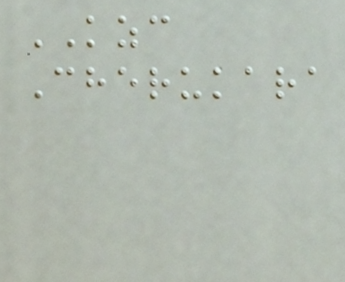KZC
Cherukara
